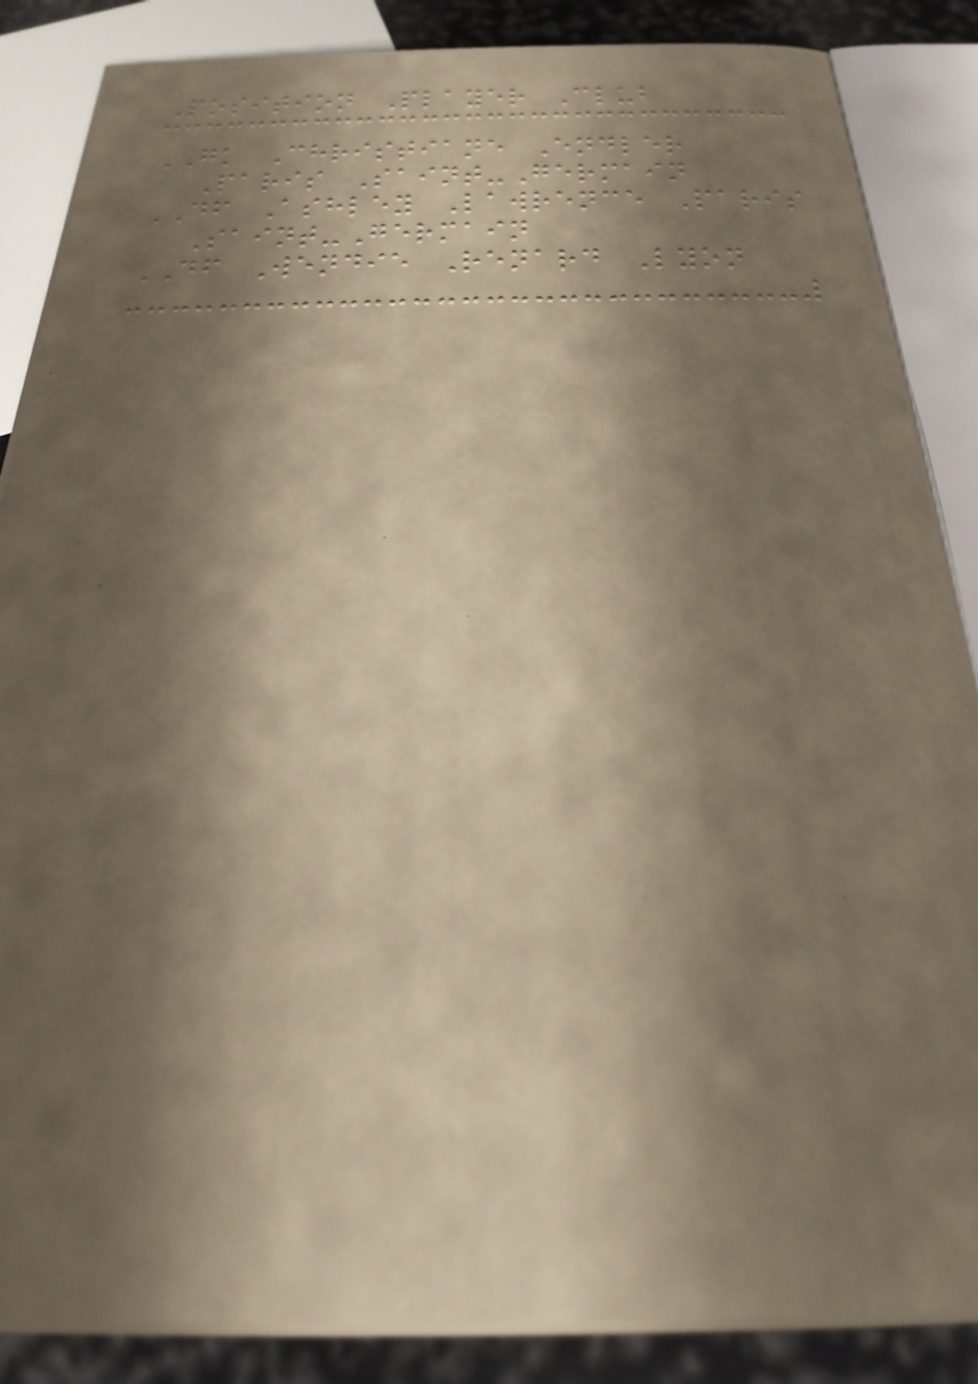Position Player Club
GK Christiane Endler
Paris Saint-Germain
DF Ashley Lawrence Paris
Saint-Germain
DF Wendie Renard Lyon
